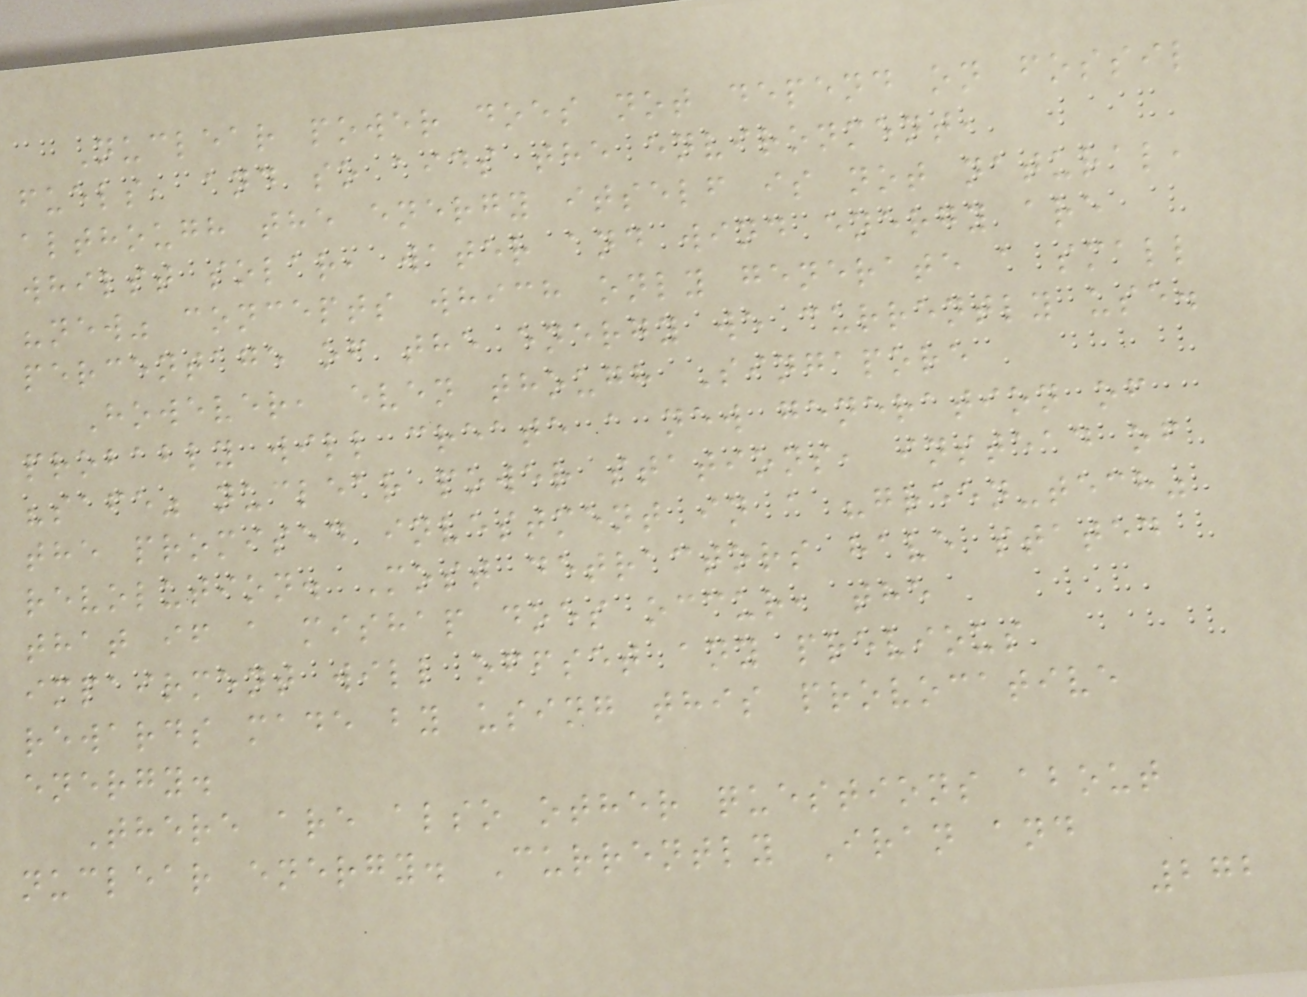Nuclear power does not depend on fossil
fuels, and so aids the environment,
although the energy itself is not natural,
whilst solar, water and wind energy are
"new" concepts which only generate a small
percentage of the energy we currently use.
However, even though Singapore
probably will create a new generation of
"safe" nuclear power stations, instead of
the promised investment in a "green-tech"
revolution. Most detractors have stated
that if a mishap does occur, the
impairment will offset any previous
rewards made by using this provocative
energy.
There are also other questions about
nuclear energy. Currently Iran and
272
